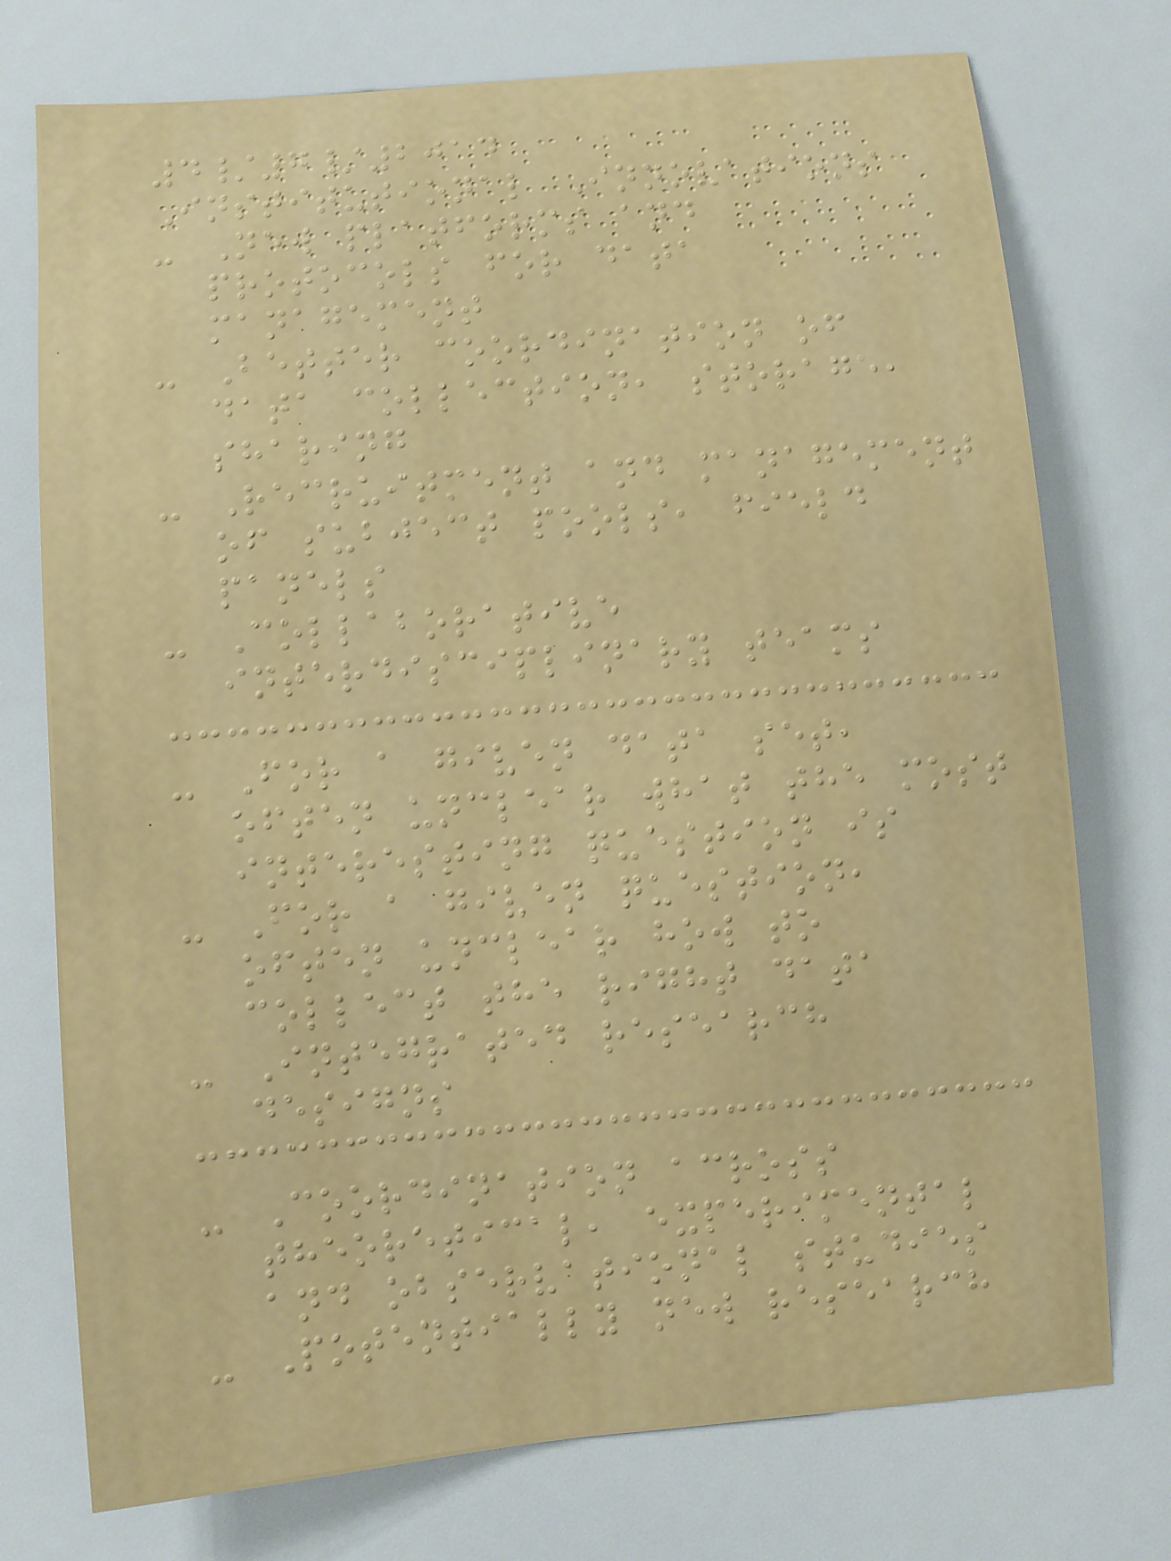4/7/2014
Institutional Innovations
- New platforms and
protocols for data
management
- Better coordination of
data collection, storage,
sharing
- Recruitment and management
of subject pools, field
panels
- Collaborative
interdisciplinary teams
- For a given data set,
often unclear what the most
interesting question is
- For a given question,
often unclear how to
collect the right data
- Integrated research
designs
- Coordination across
theoretical, experimental
and observational studies
- Potentially new research
